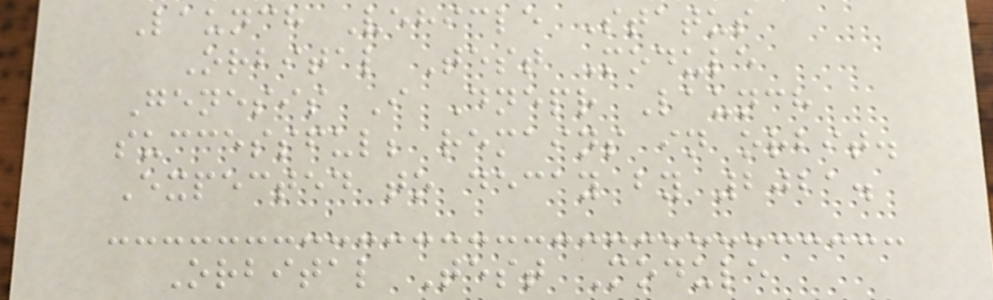Launch Vehicle Status
Orbital Test Module
Genesis I Dnepr Launch
successful; remains in orbit.
Expected to decay by 2021.
Orbital Test Module
